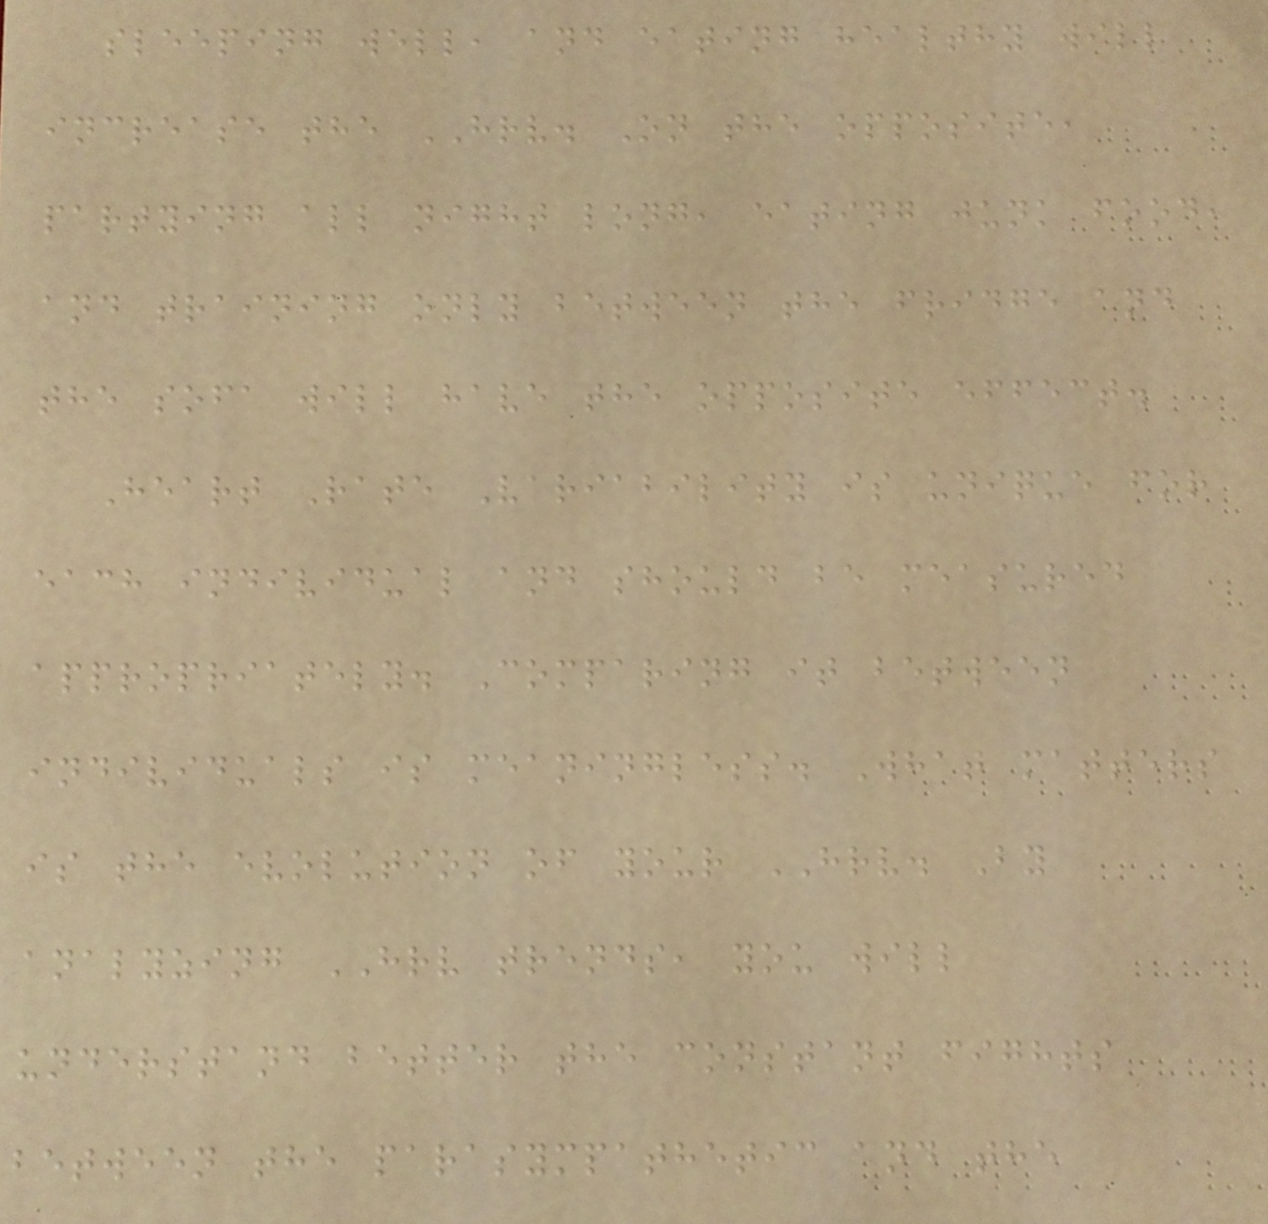sleeping well, and eating healthy will
increase the HRV. On the opposite,
partying all night long, eating junk food,
and training only between the fridge and
the sofa will have the opposite effect.
Heart Rate Variability is unique for
each individual and should be measured
appropriately. Comparing it between
individuals is meaningless. What matters
is the evolution of your HRV. By
analyzing HRV trends, you will
understand better the constant fights
between the parasympathetic and the
